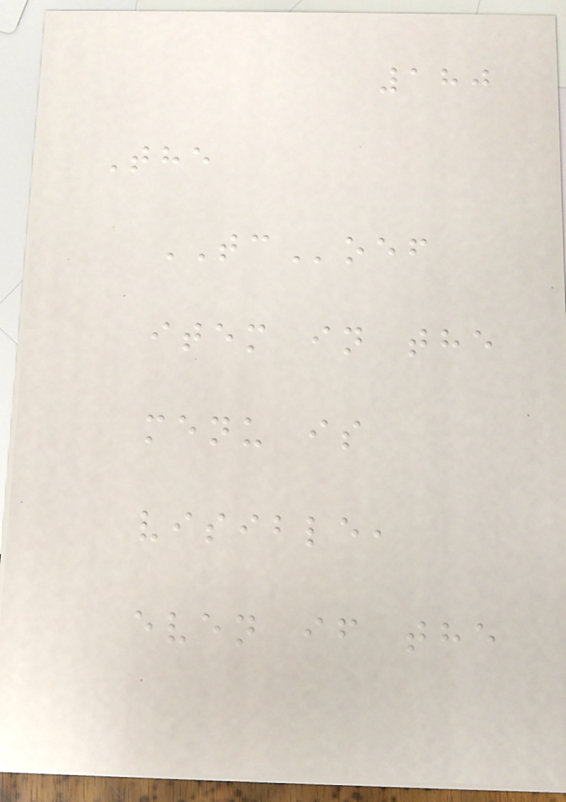180
The
TCoef
item in the
menu is
visible,
even if the
